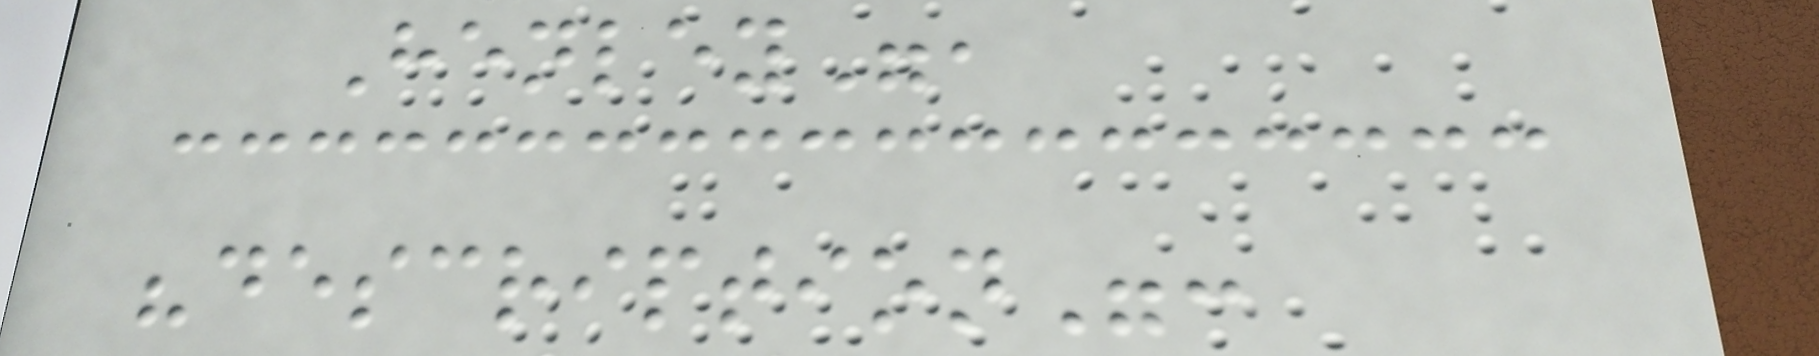Henley",
"description":
